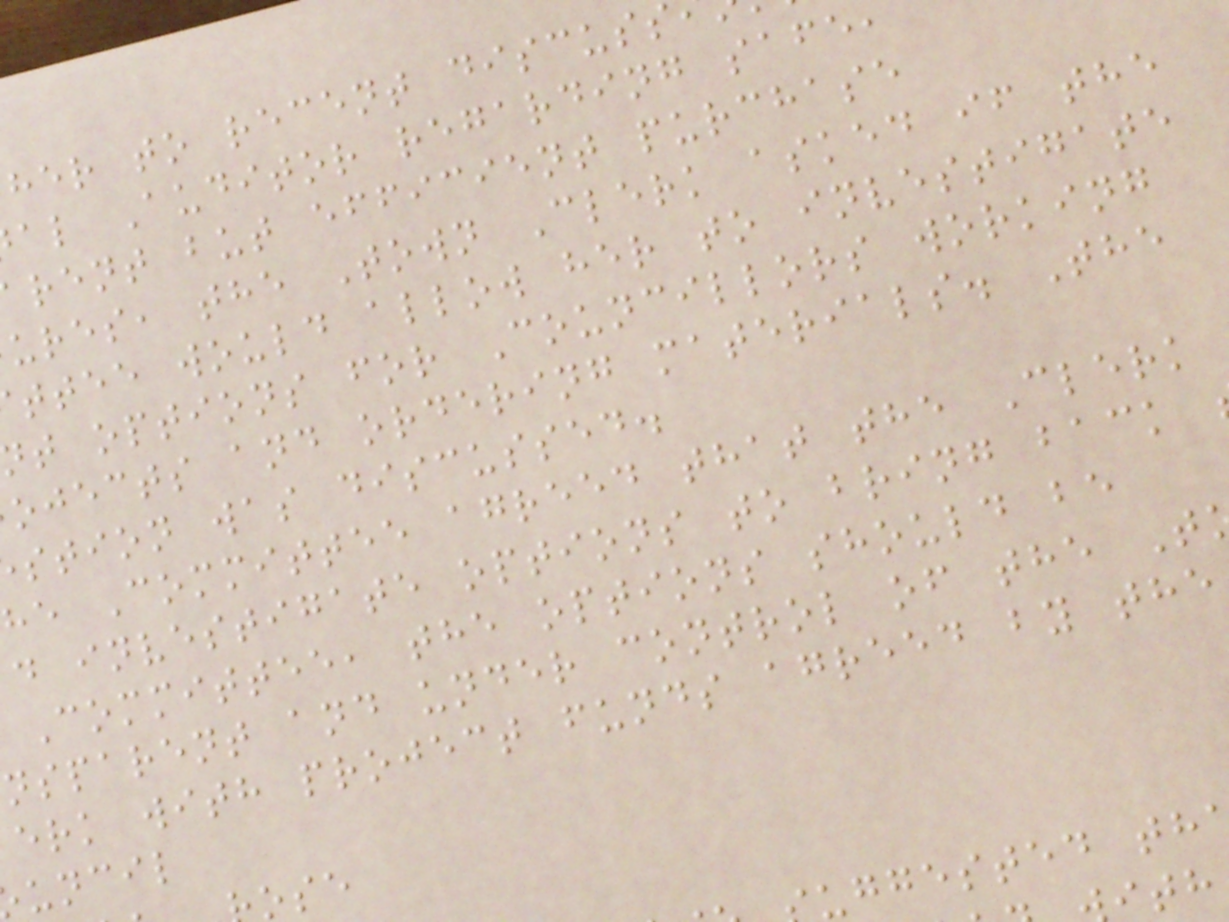her to recent discuss
al Auditor regarding safe,
rent but efficient purchase
ures, the Town Clerk asked if the
ttee would allow her to investigate
t options for Councillors working
ojects and ordering materials. The
stion was discussed.
he Committee agreed that the Clerk
d investigate options to bring back
Committee, the options should be
nsparent and under control of the T
erk with project funds agreed by the
uncil
uggested th
